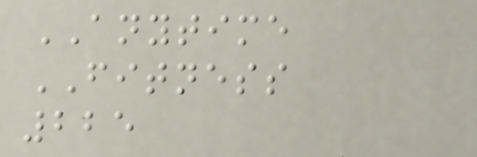ANYTIME
FITNESS
225
